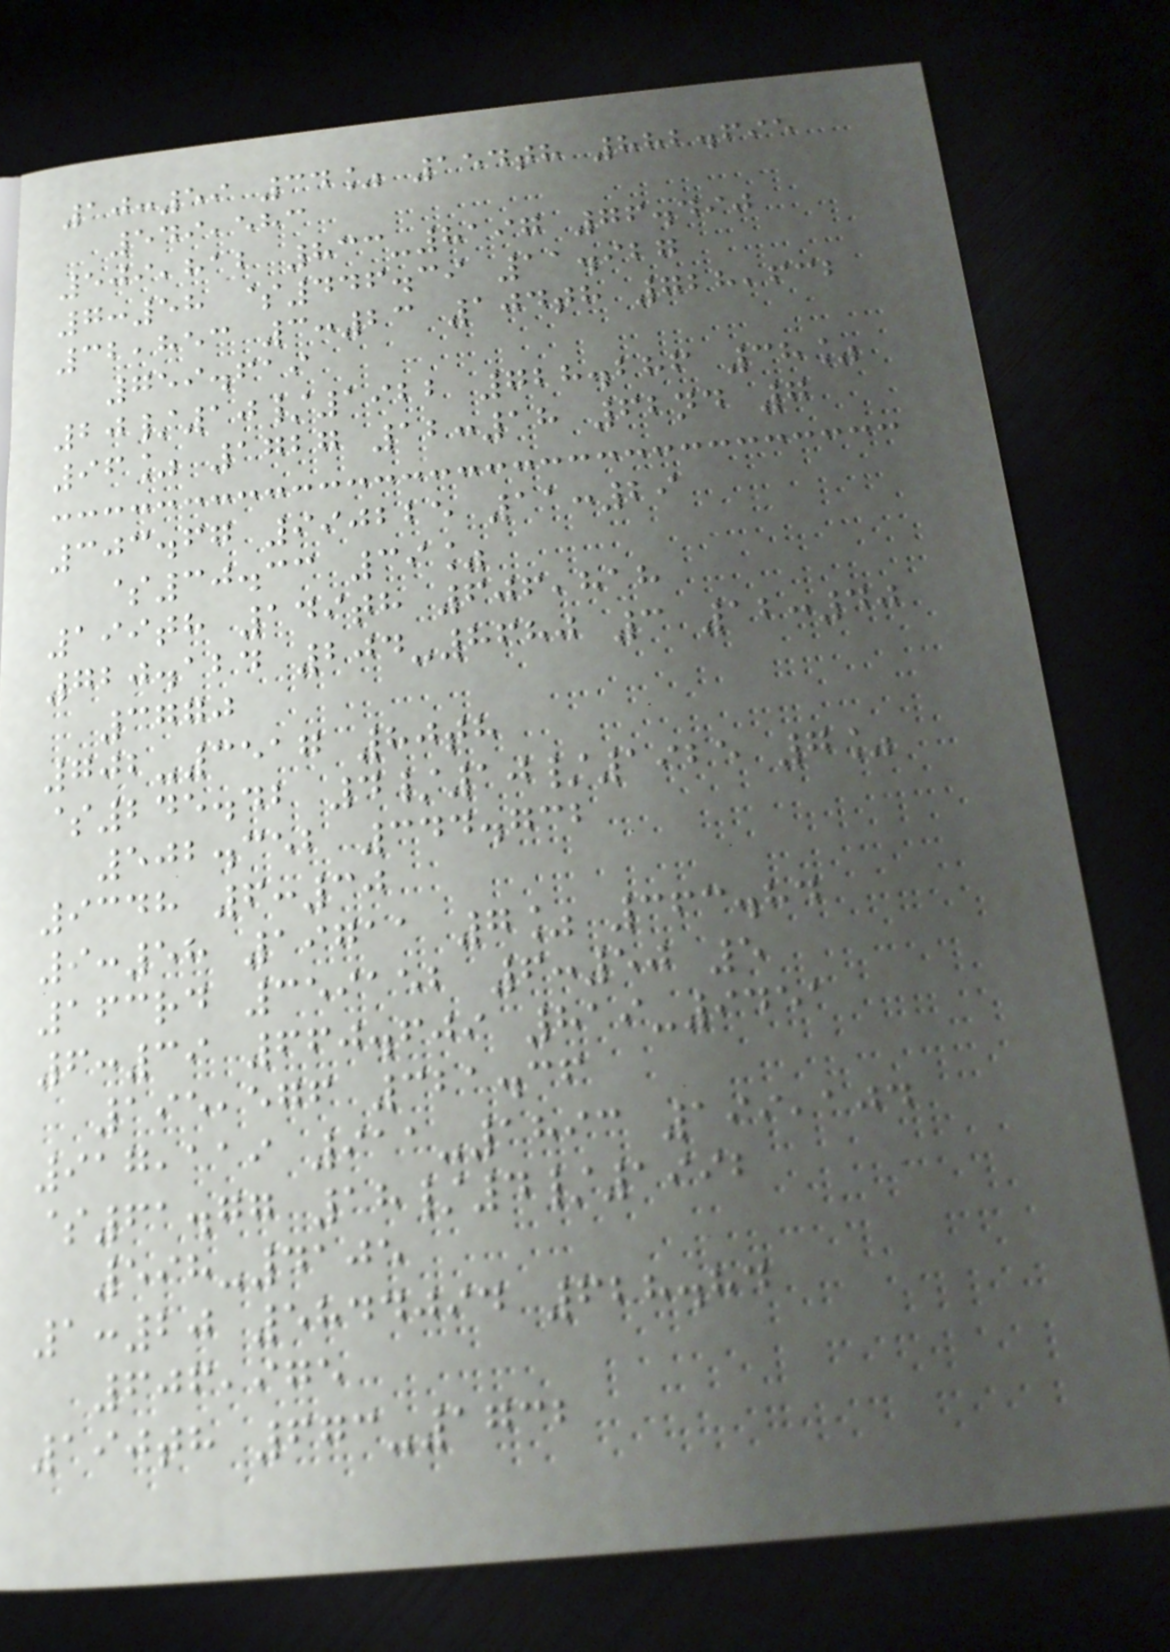10:59 34% 154th 882.695
549,583
509,812 833-8197 76.490
7:58 $446.39 11.927
32,853 3:23 104th 728,632
759.619
20/10/1922 728.286 38%
96% 1727 12:18 62nd 7
303.67 990225 11:29
$30.33 39%
199th 149th 606,818
720.124 204-8680 3 12:40
3770
702-3517 80th
$245.42 4/10/1925 7%
502.352 344.732
9348 6:30
9:58 19711 7% 363.84
163rd 359152 6:50 5
6:39 660.609 819-9451
195,576 321.36
917,119 911-1893 199,104
$61.77 18/4/1992
598-4105
1:20 5844094 628.84
606,975
190th 673-1732
